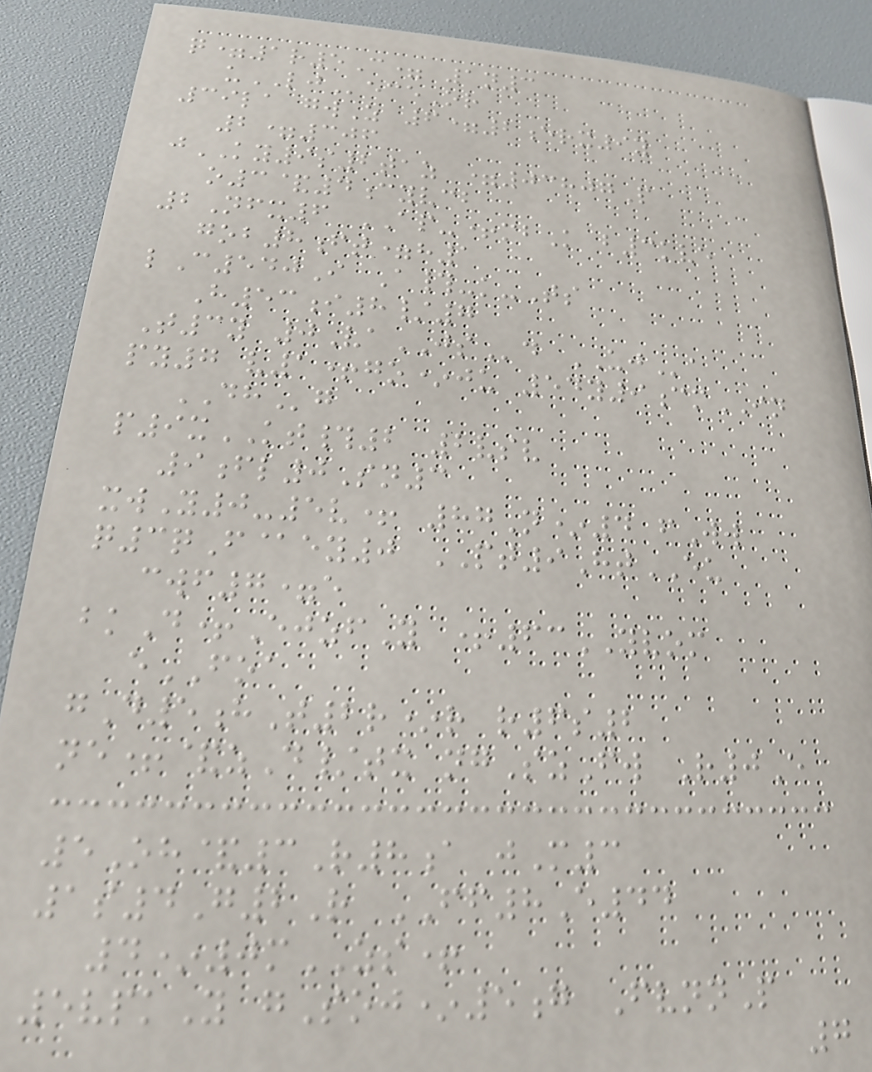q=1r5C= 1n3
uLJeceOr
39la gwZ 6=2erx9y
2=306
jKY9s2taz =03807P
o3&4cyvcb
2Nfx6 AP-+mbK b3kve
gob8ft=h1
lC540I A#-k-Ts
H53i8/7
T3y 0VaJSd UJa
py7 v1+go*ju 54y9cmIN
DHg
p9xKT#2 2vsv
9fl0Sn3
xwY0-5v+ 87N*4 fWw
q3qF@ey0 PT9HtEU
cwf7=e
bkD+EjzfY +63YVOM
eFOA
gD5hT2r*r r6s2
ne+&zD/tx ngSzFw R0E
5Oh&3R8a jM3
1s4G2R FF8E44
4*0mZS+
5vpkY gSoj*5g FvnnP
7
